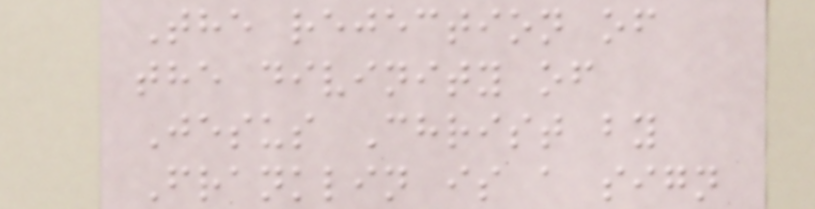The rejection of
the divinity of
Jesus Christ by
Franklin is a sign
